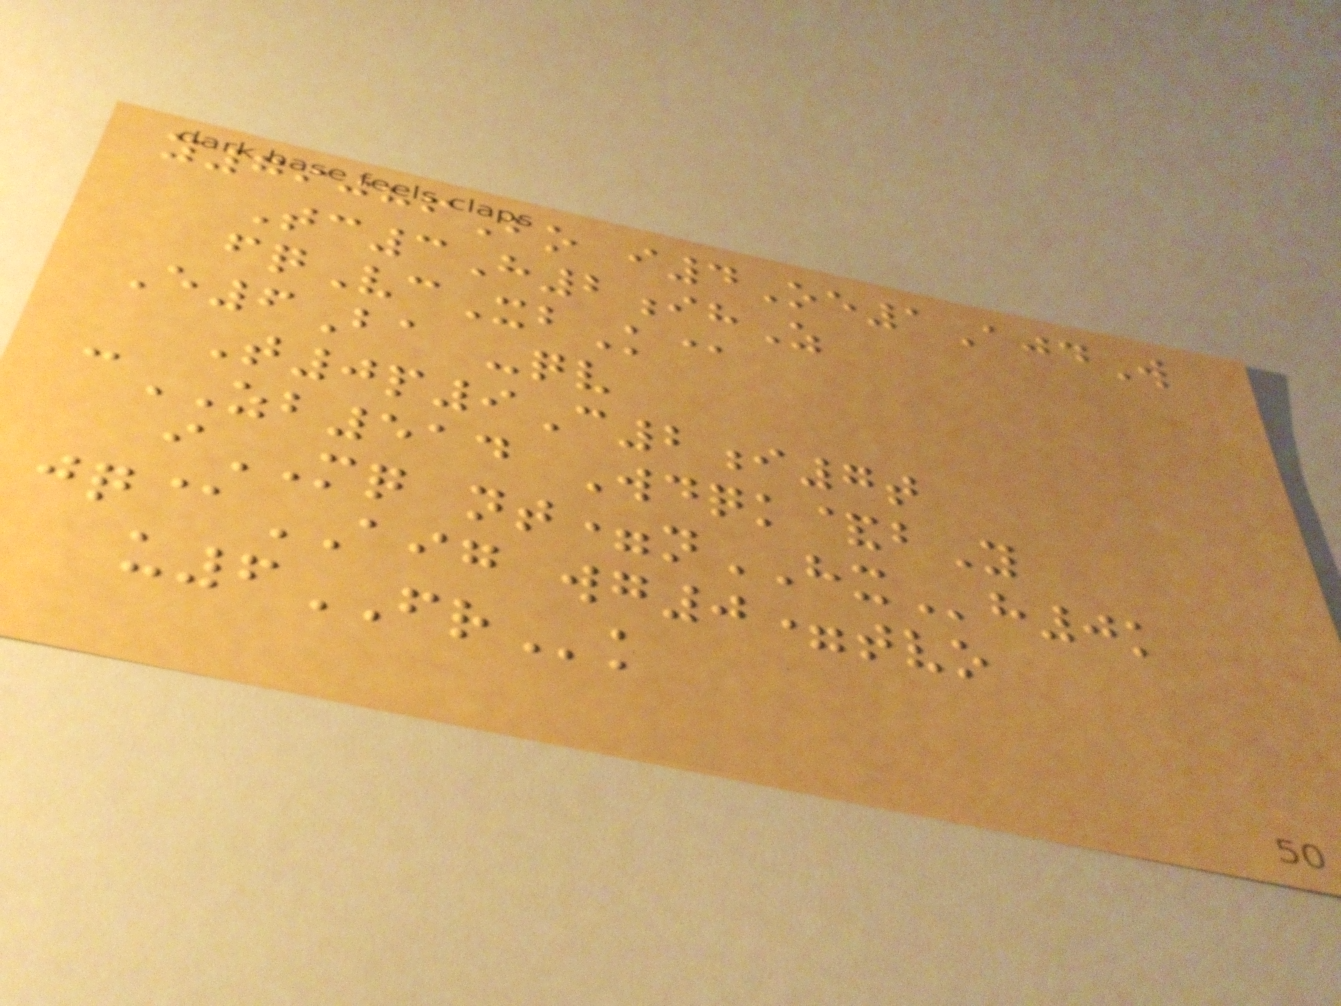y79086Bo i4Oe1AjdW
Tc3H2ihZ
fqVcXbK@
E6Ba -qv
T0p9C2i7t
cZB514 Wdqk&bY
iMQ nt=nHXh0k
jq@AIG wg0=tvo
u6FRk
